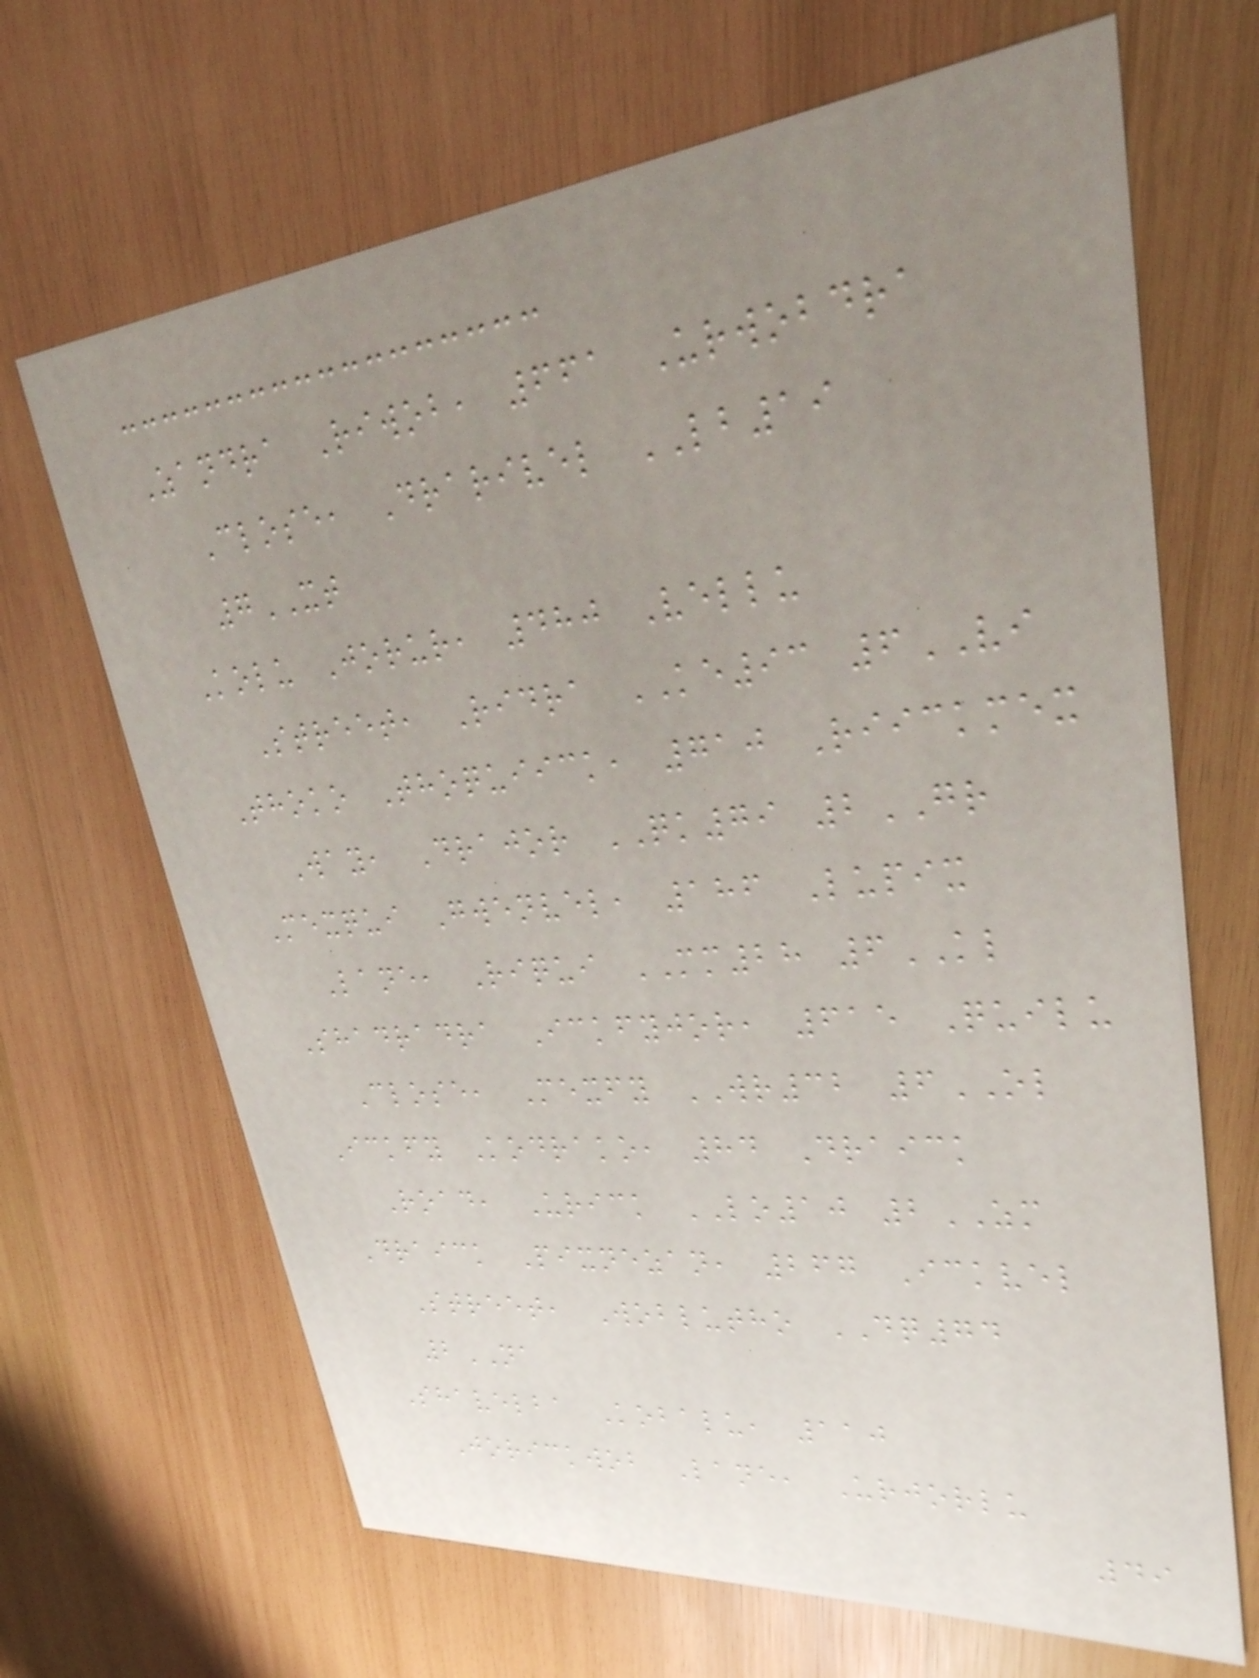Zandra Riwob, 661 Urwobdra
Close, Drarivel LB19
7XT
Kolu Jorur, 480 Vellu
Street, Ridra KE93 6VI
Thoko Thoquiick, 710 Riickmex
Way, Drajor QK79 2GR
Mexqui Gwenvel, 186 Lupix
Lane, Riqui MM28 6KL
Shadradra Ickfyjor, 615 Quilu
Close, Mexfy WR32 6OL
Ickfy Kodrako, 84 Draick
Road, Urick LO10 2ZM
Draick Pixnezan, 267 Ickvel
Street, Woblutho DQ74
2NA
Shavelba Kobalu, 110
Jorickwob Lane, Urjorlu
49
